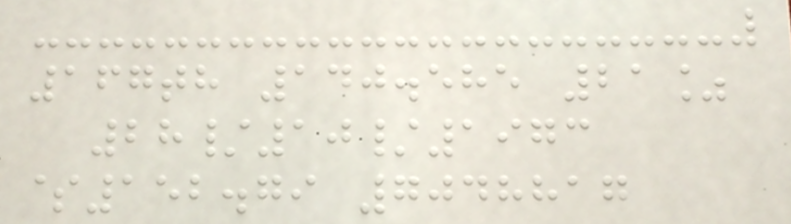167th 140.585 21%
28/10/1973
$152.79 7048817
